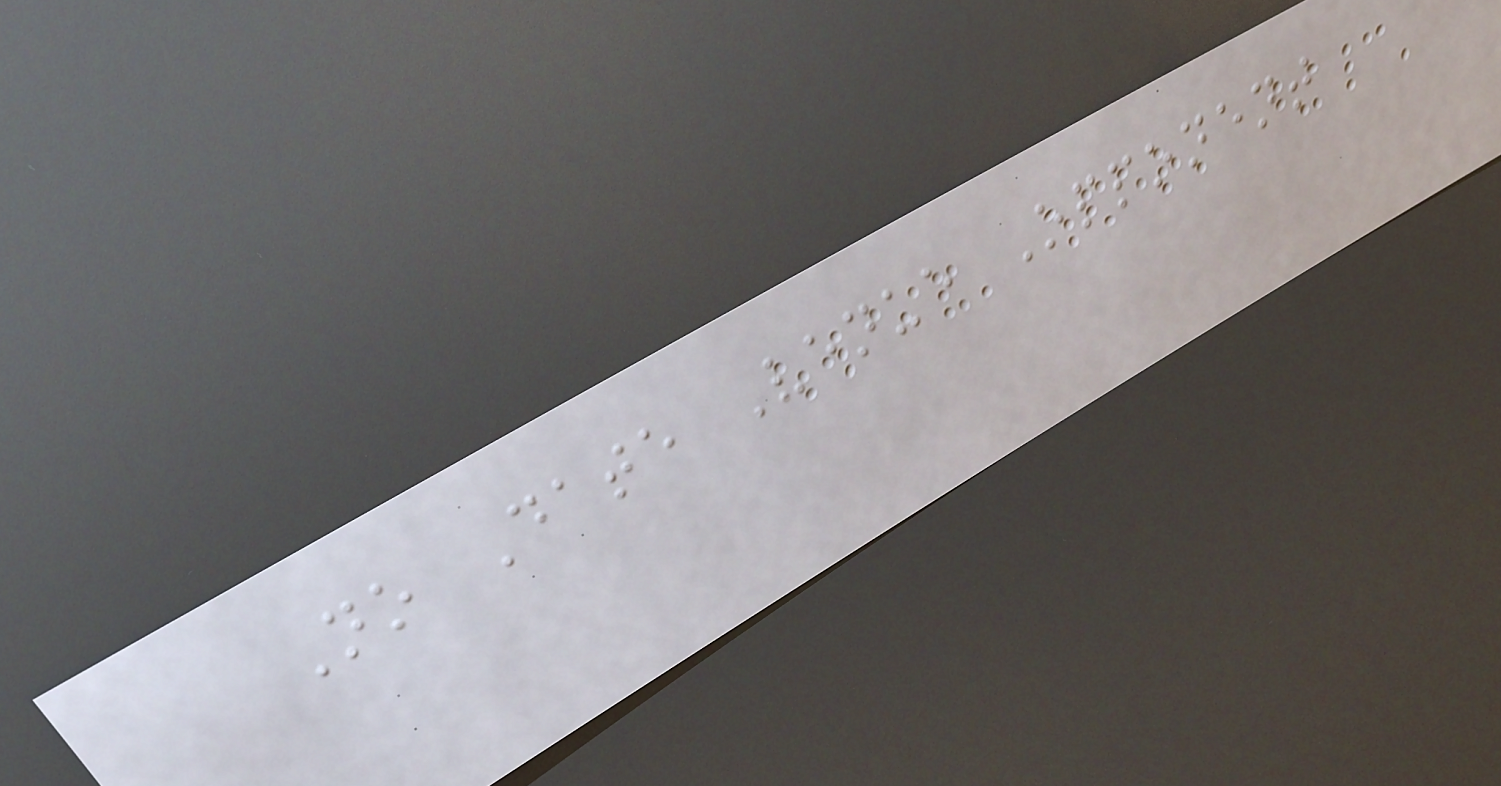No Date Venue Opponent
